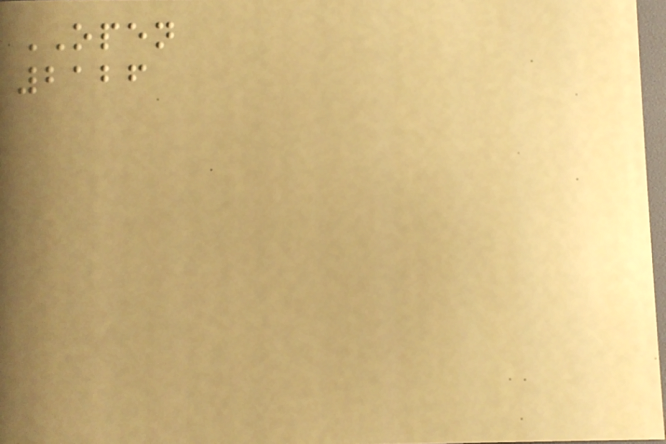OPEN
2126
